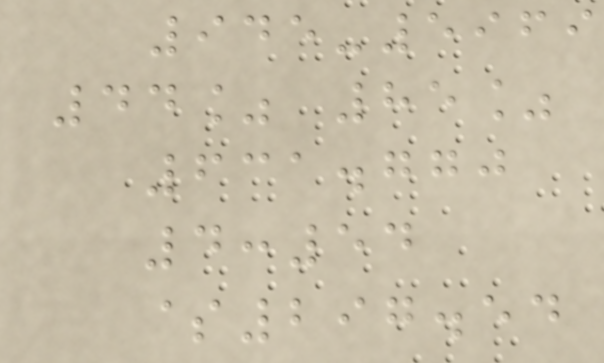945-5969
44% 85%
631.770
4:54
$297.54
